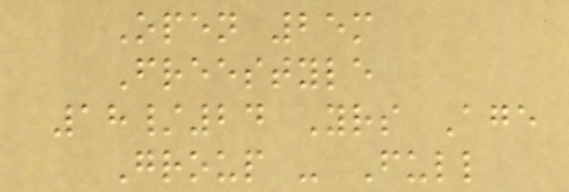Open 25m
Freestyle
18/24 Yrs Age
Group - Full
